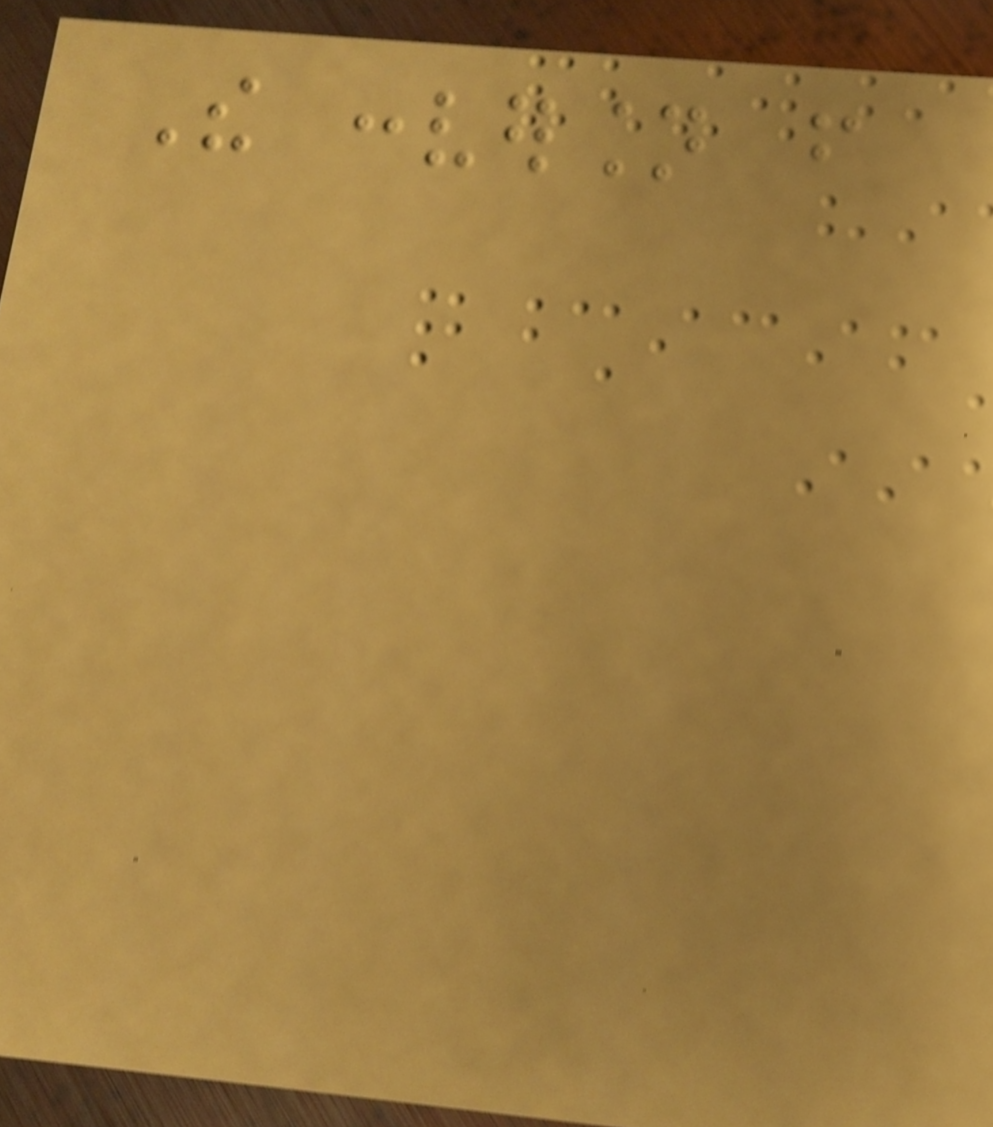The conversion from
